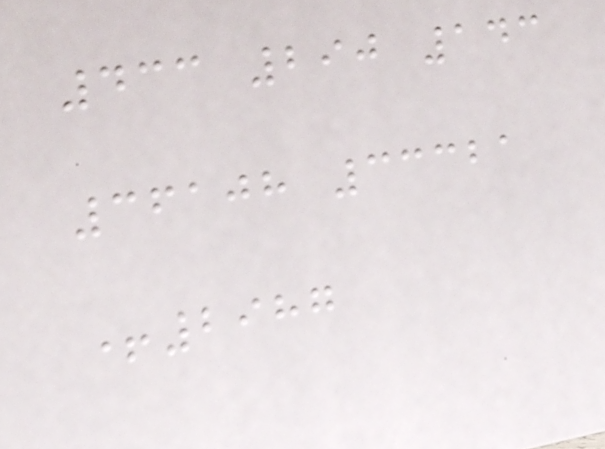433 290 143
36108 33321
+2987
